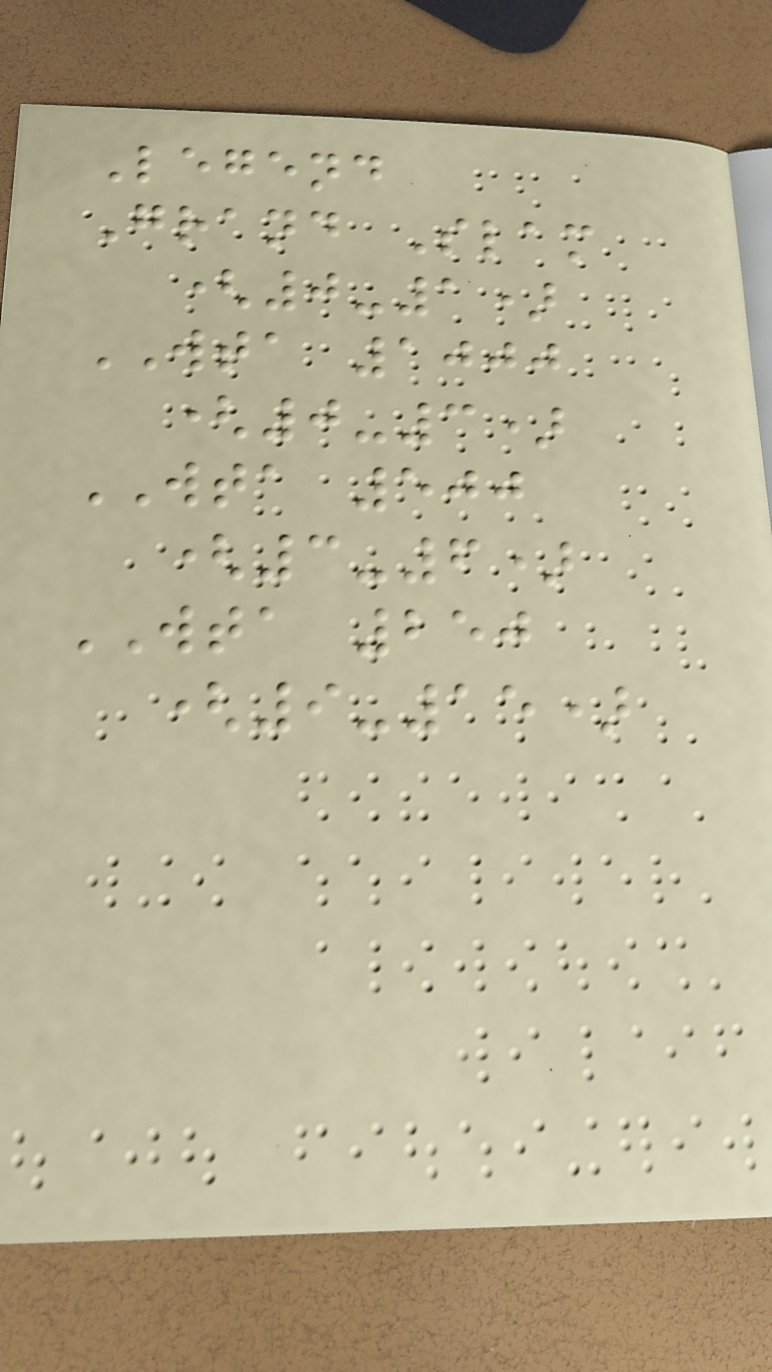Legend
Grand Slam
(0-1)
WTA 1000
(0-3)
WTA 500
(3-6)
WTA 250
(9-15)
